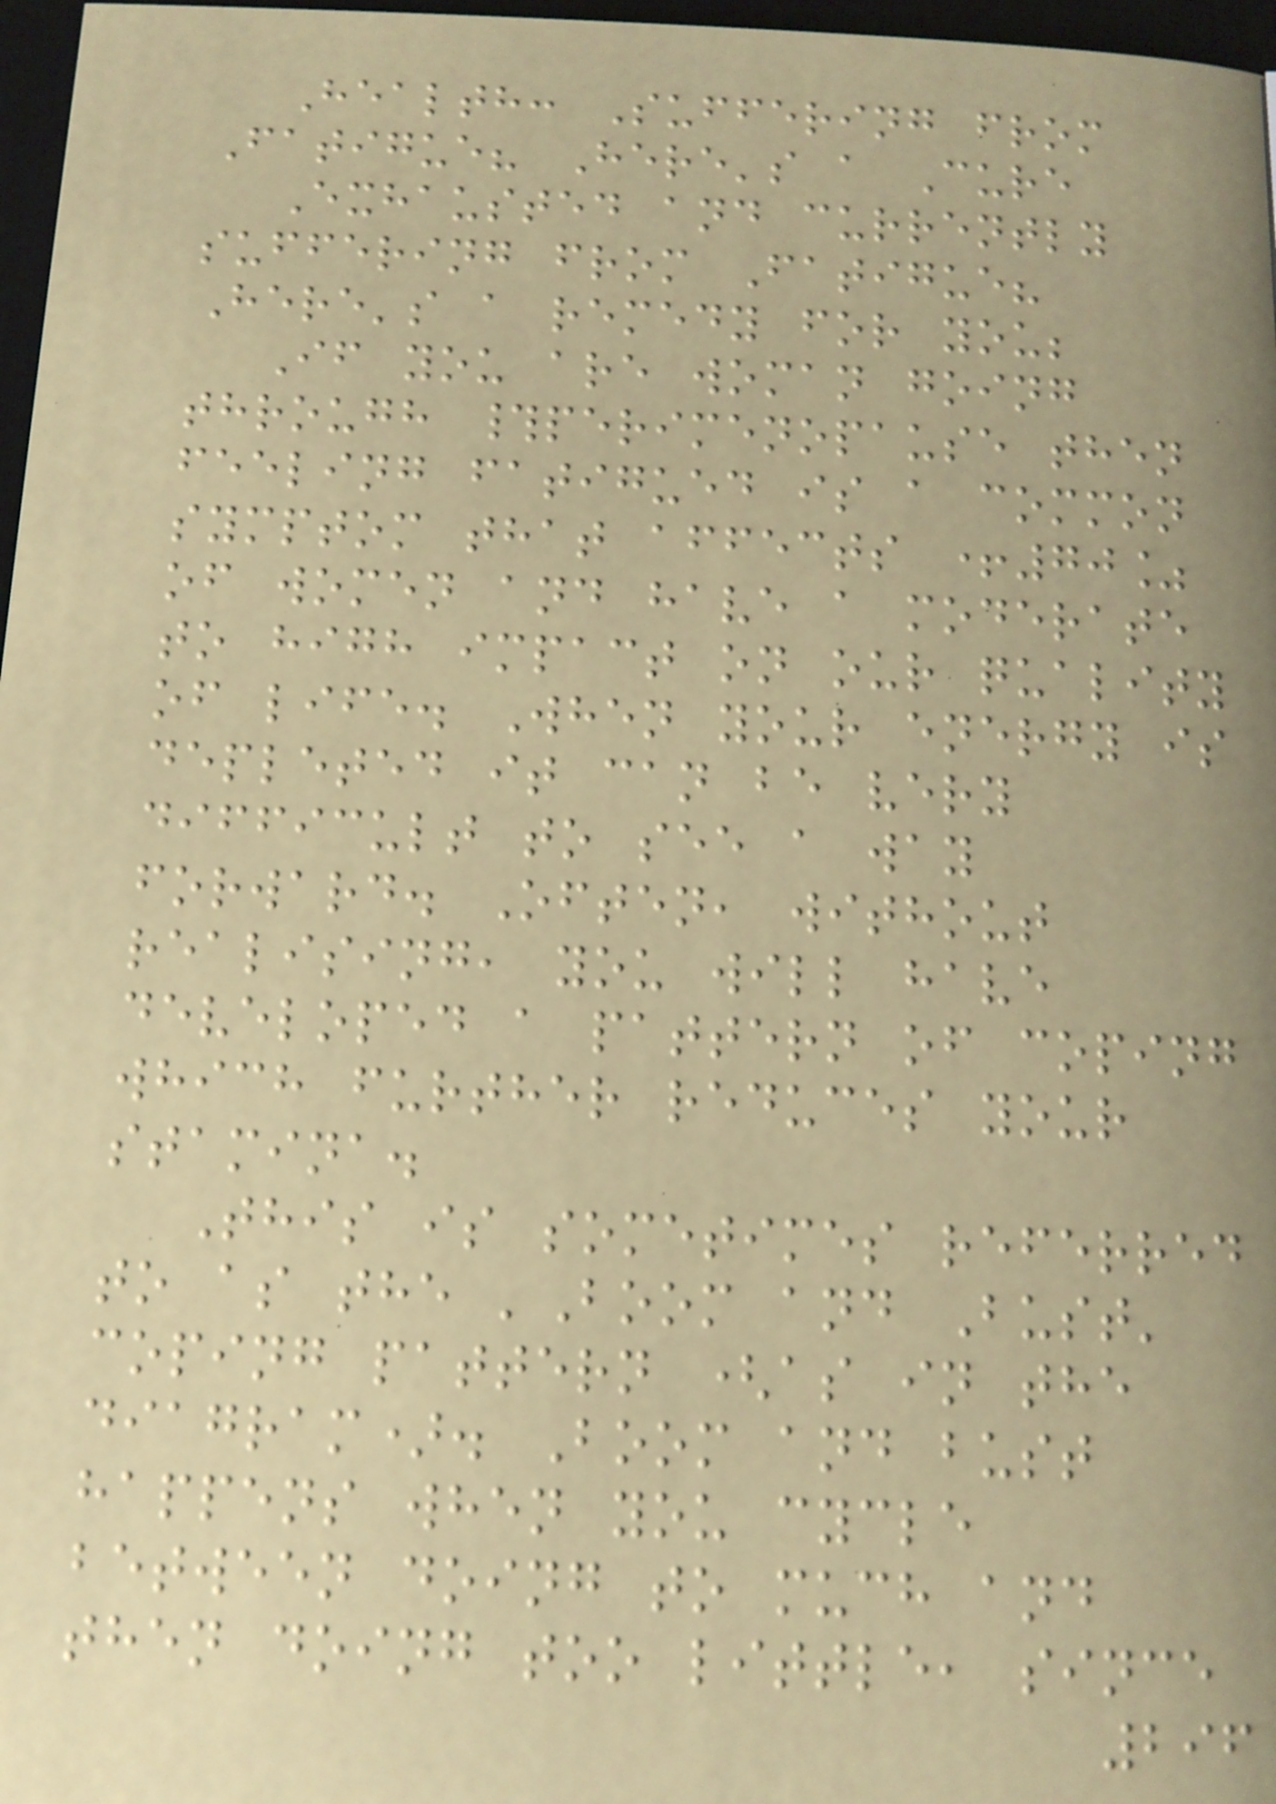Health: Suffering from
Fatigue? Here's a Cure
Exhausted and currently
suffering from Fatigue?
Here's a remedy for you;
If you are woman going
through #perimenopause then
feeling fatigued is a common
symptom that affects +70%
of women and have a moderate
to high impact on our quality
of life. When your energy is
depleted it can be very
difficult to see a way
forward. Often, without
realising, you will have
developed a pattern of coping
which further reduces your
stamina.
This is sometimes referred
to as the 'Boom and Bust'
coping pattern (as in the
diagram). Boom and bust
happens when you cycle
between doing to much and
then doing too little, since
296
